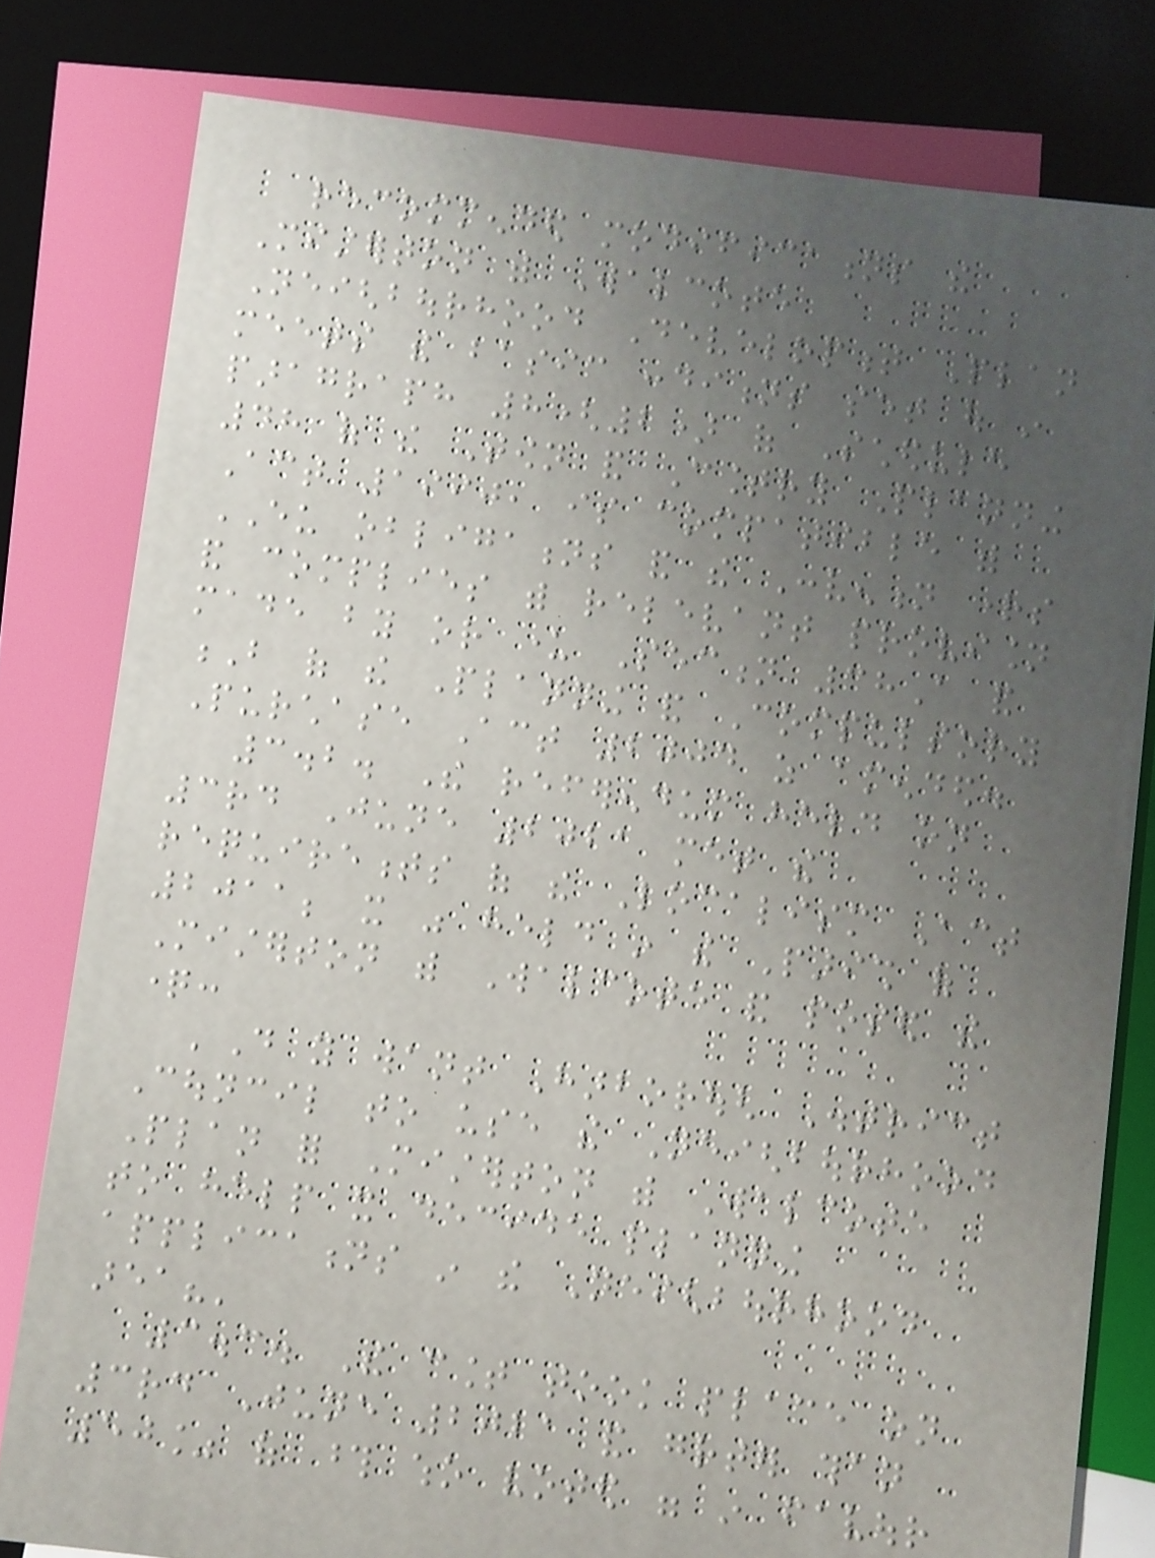recommended modifications the
Misterton with Walcote
Neighbourhood Development Plan
meets the basic conditions set out in
paragraph 8(2) of Schedule
48 of the Town and Country Planning
Act 1990, is compatible with
EU obligations and the Convention rights
and complies with relevant provision
made by or under Section 38A and
B of the Planning and Compulsory
Purchase Act 2004 as amended.
3.2. The referendum held on
3rd June 2021 met the
requirements of the Localism Act
2011; it was held in the Parish of
Misterton with Walcote and posed the
question:
'Do you want Harborough District
Council to use the Neighbourhood
Plan for Misterton with Walcote
to help it decide planning
applications in the Neighbourhood
area?'
3.3. The count took place on
3rd June 2021 and greater than
50% of those who voted were in favour
